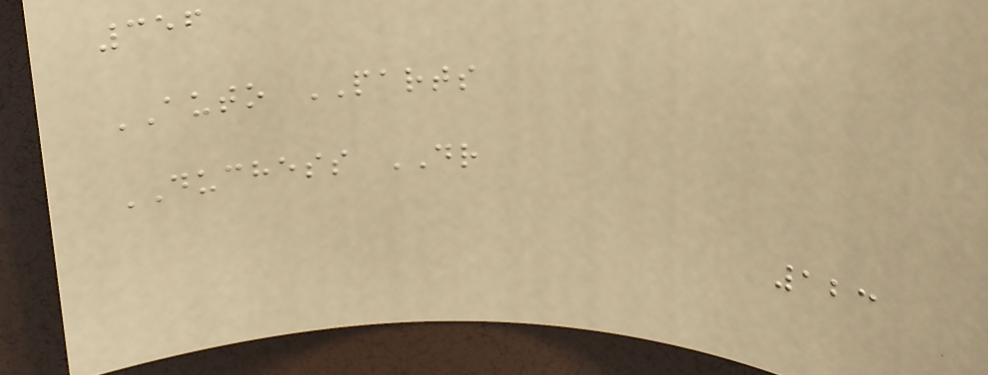356
AUTO PARTS
DUCHESS DR
123
